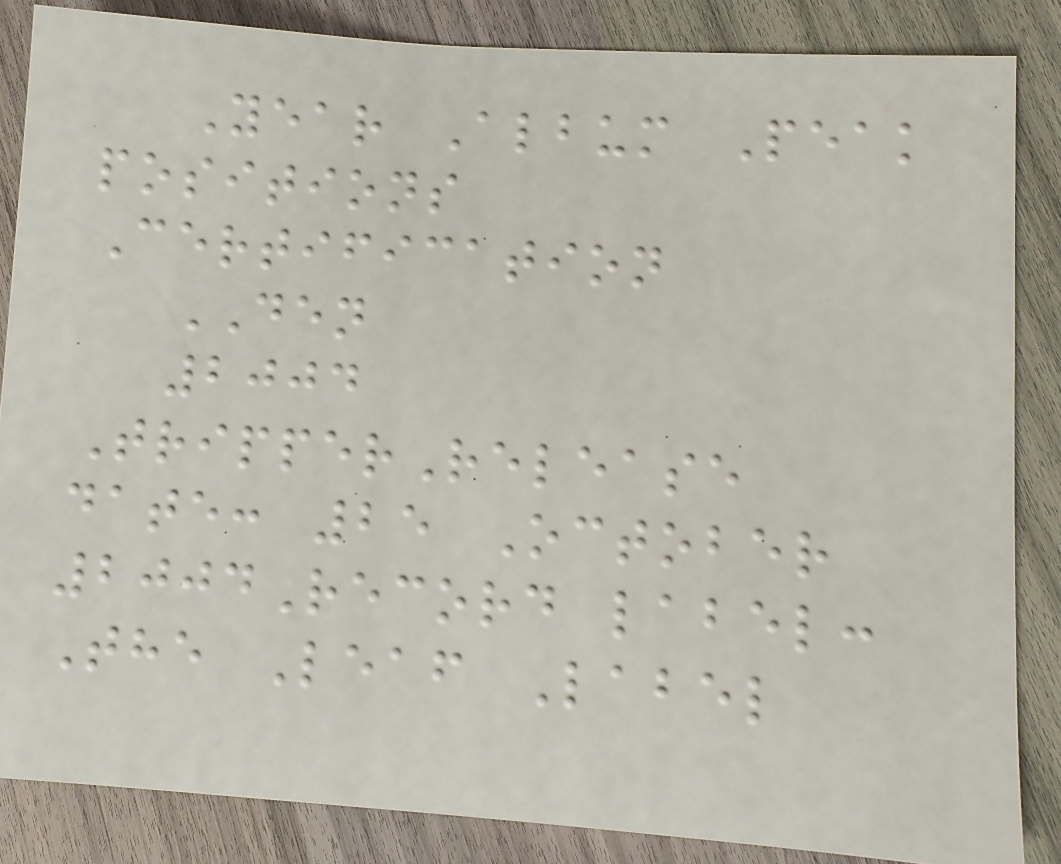Year Album Peak
positions
Certification
DEN
2004
TripperRelease
date: 25 October
2004Record label:
The Leaf Label
